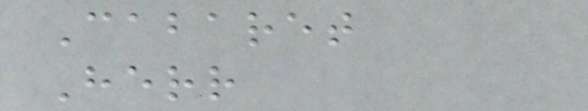Cabaret
Herr
